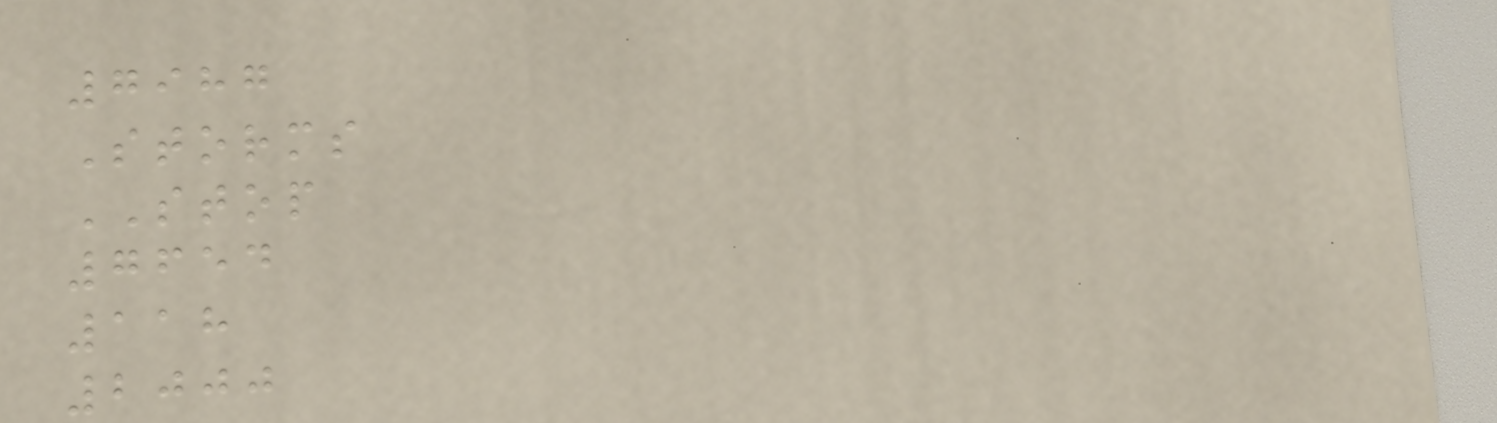7987
Storms
STOP
7654
118
2000
